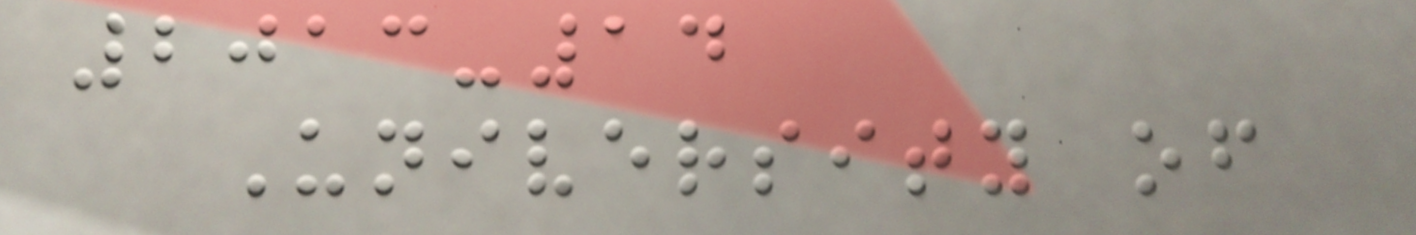2013-14
University of
